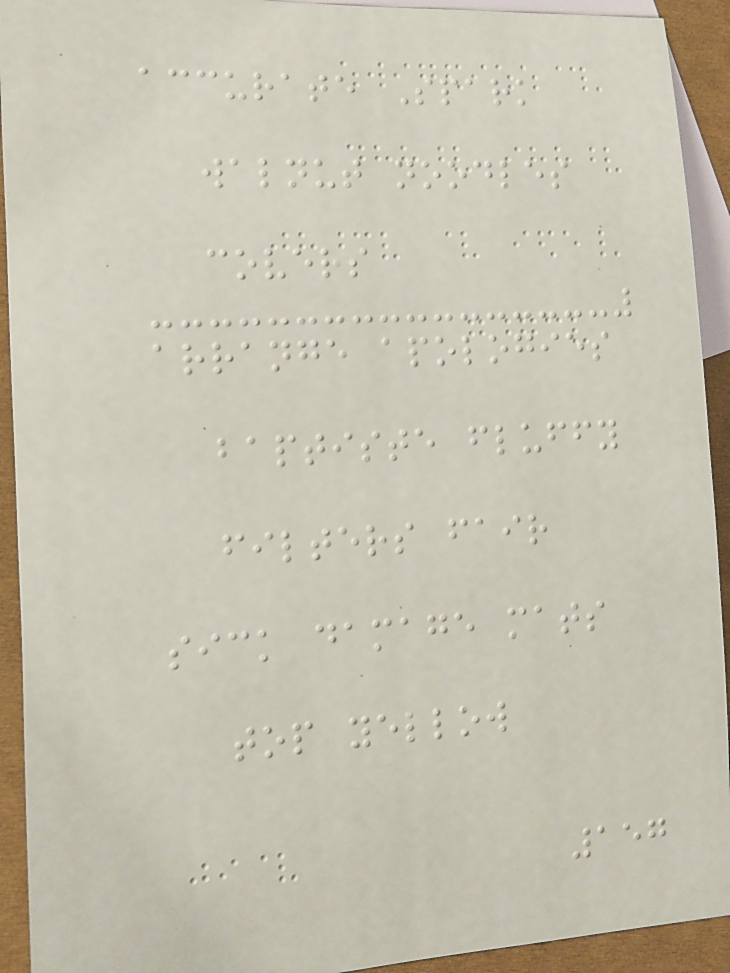accurate Spark
walnut noodles
covers
arrange apologies
baptiste fluffy
filters fair
sick damage mats
top yellow
157
